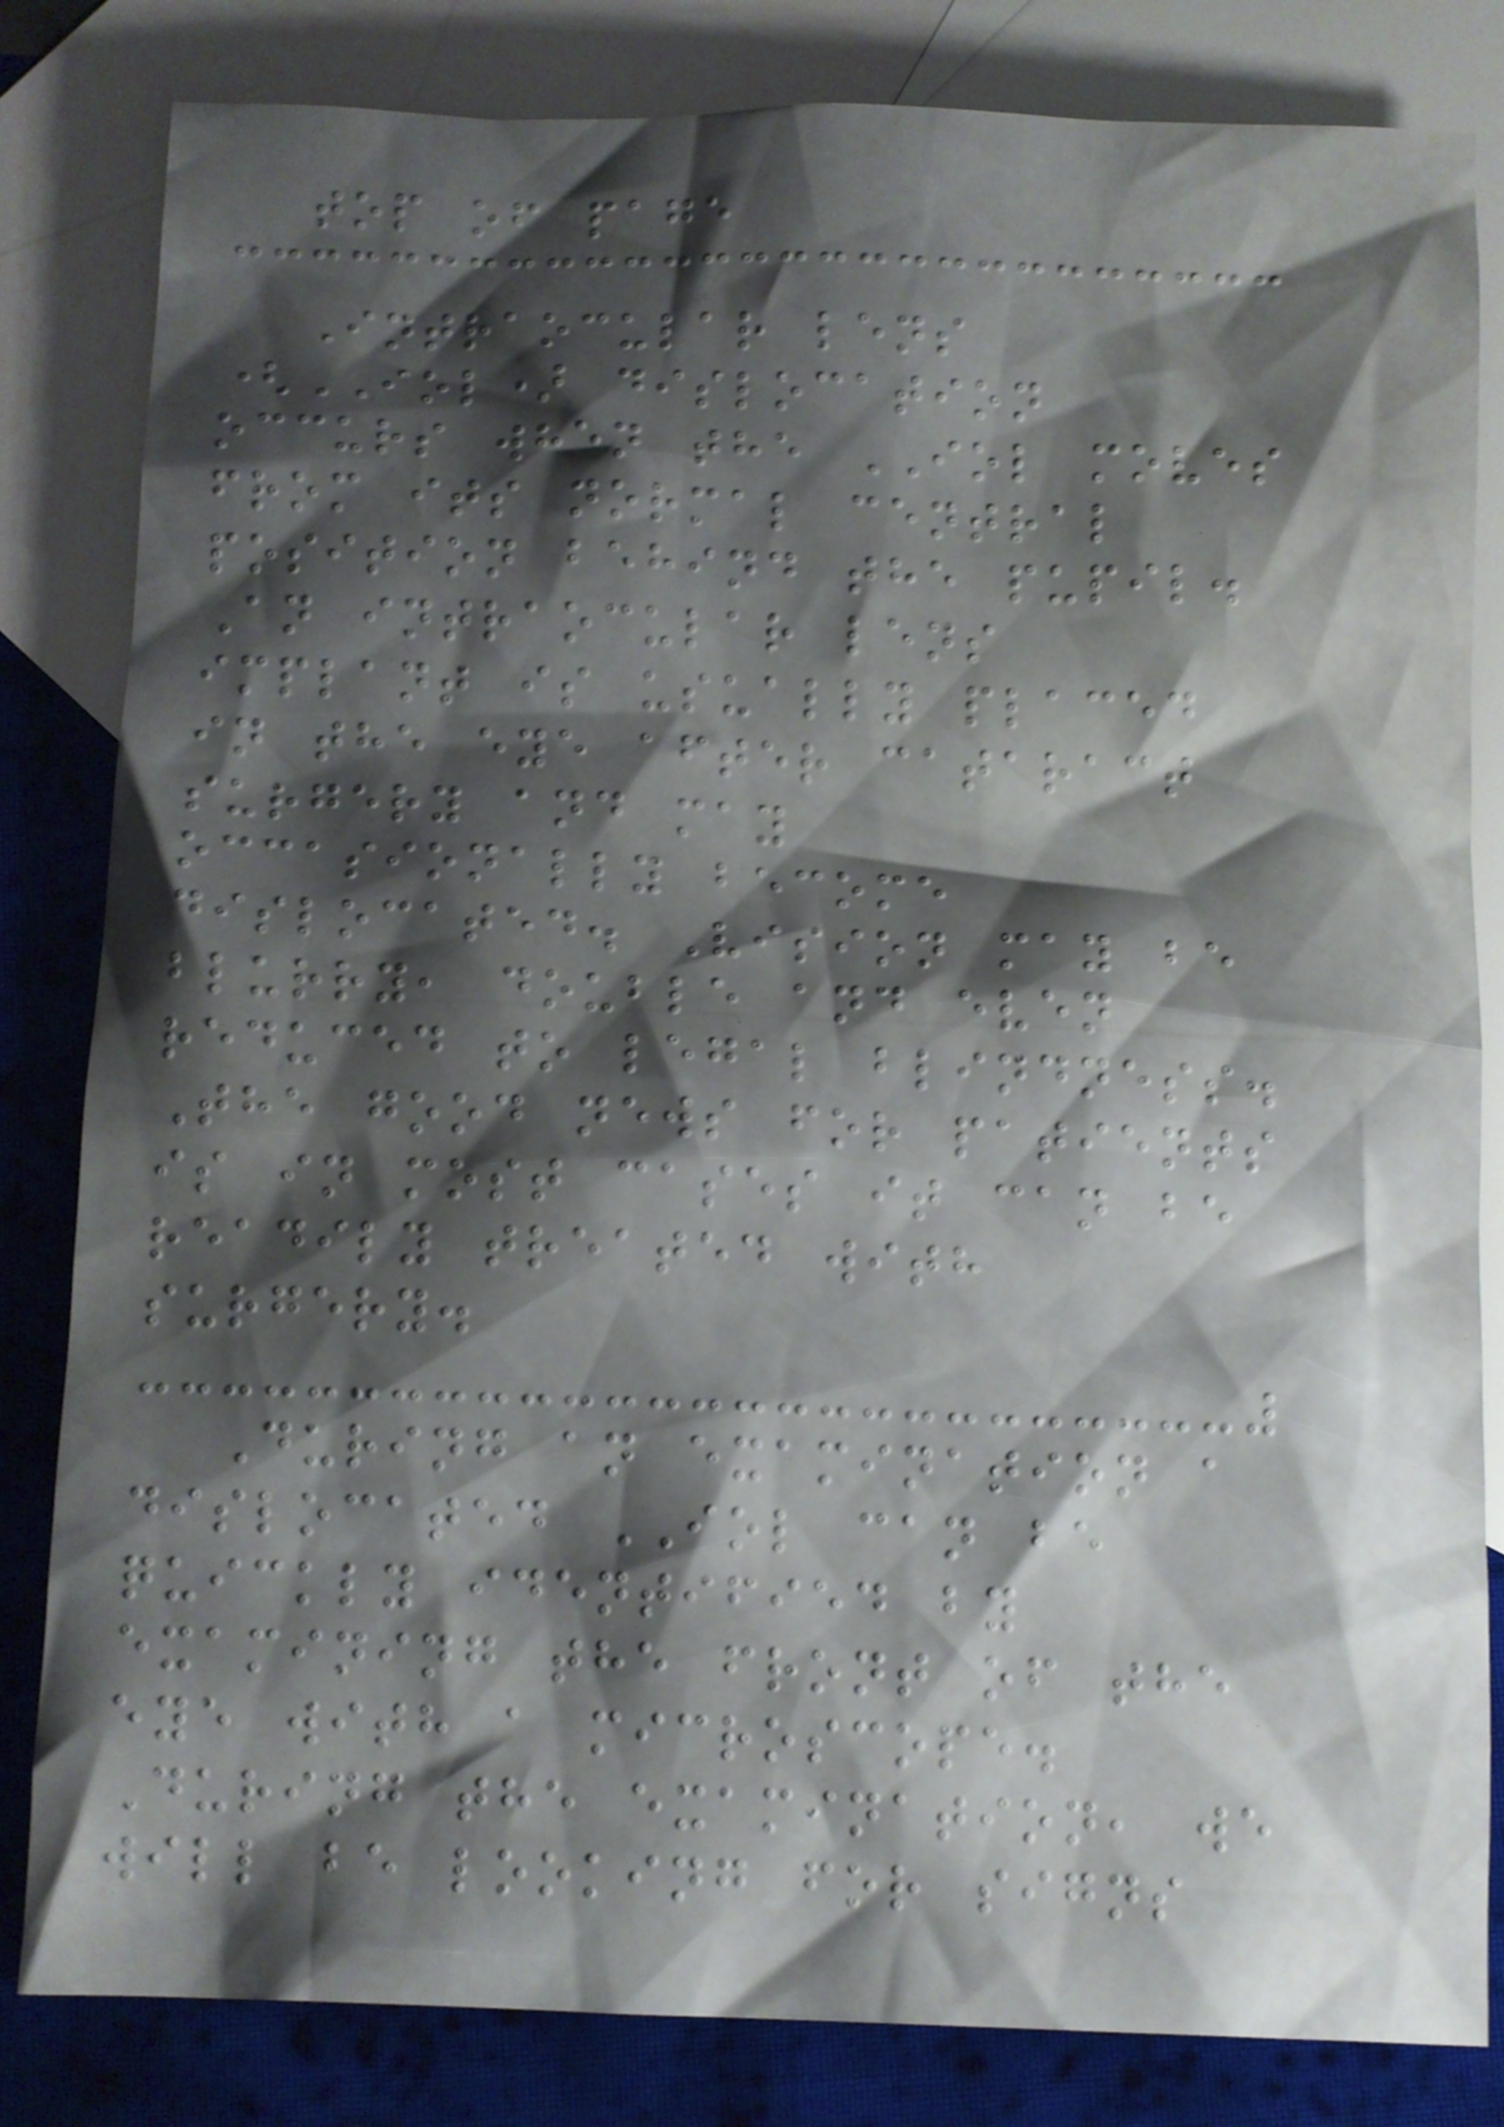top of page
Intraocular lens
(IOL) dislocation
occurs when the IOL moves
from its normal central
position behind the pupil.
An intraocular lens
implant is usually placed
in the eye after cataract
surgery and may
occasionally become
dislocated. Vision may be
blurry, double and even
reduced to legal blindness.
The good news for patients
is in most cases it can be
readily treated with
surgery.
During an examination a
dislocated IOL can be
quickly identified by
examining the front of the
eye with a microscope.
During the examination, we
will be looking for signs
